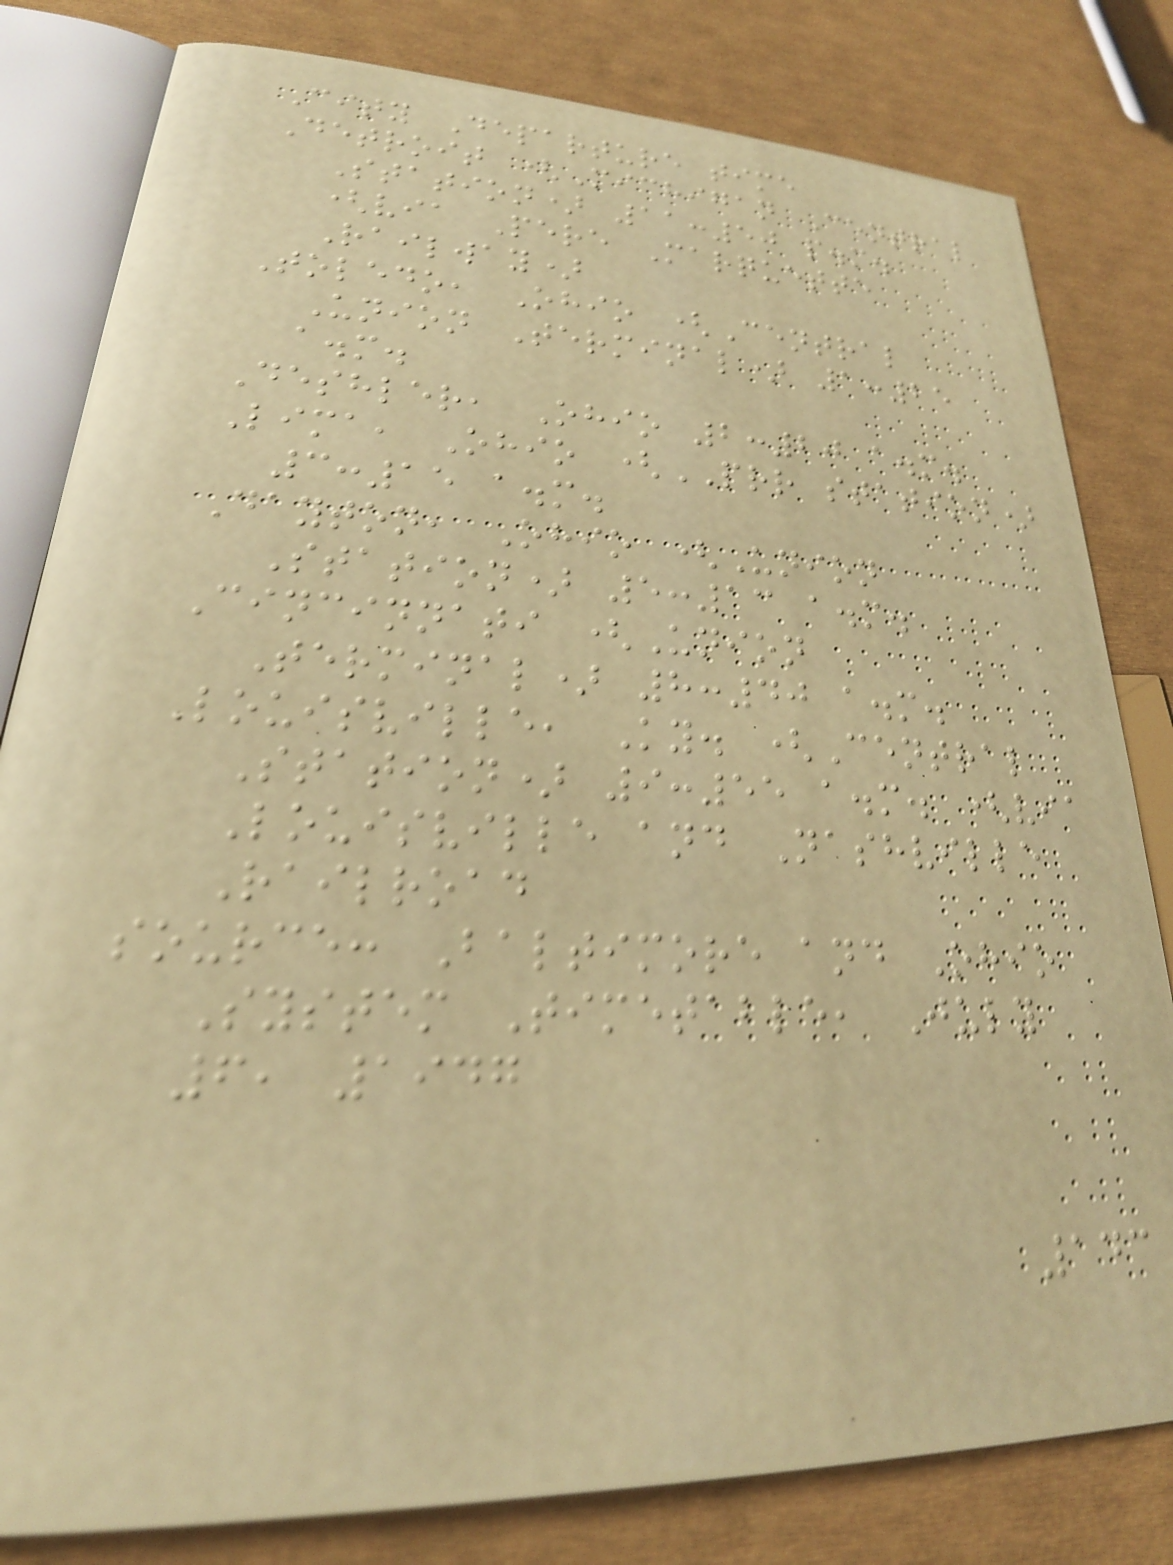City Departure time
Detroit (Michigan Central
Station) 11:50 p.m.
(via Pere Marquette
Railway)
Toledo, Ohio (Central
Union Terminal) 1:25
a.m.
Deshler, Ohio 2:20 a.m.
Lima, Ohio (PRR station)
3:15 a.m.
Dayton, Ohio (Union
Station) 5:13 a.m.
Cincinnati (Union
Terminal) 8:40 a.m.
Louisville, Ky. (Central
Station) 9:55 a.m. (via
Louisville and Nashville
Railroad
source: Baltimore and Ohio
System Timetable, July
6, 1947
143
